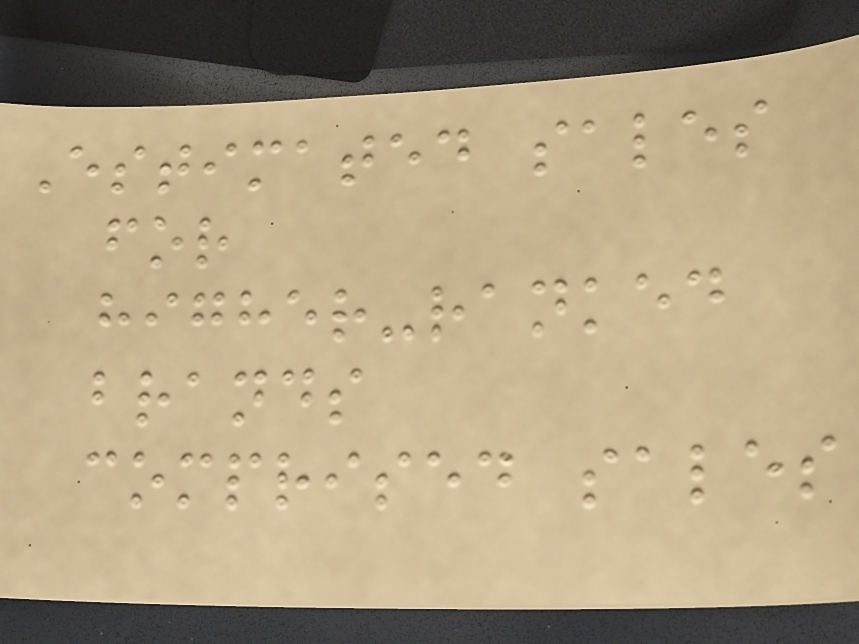Estimated sales
for
higher-ranked
brands
comprised sales
